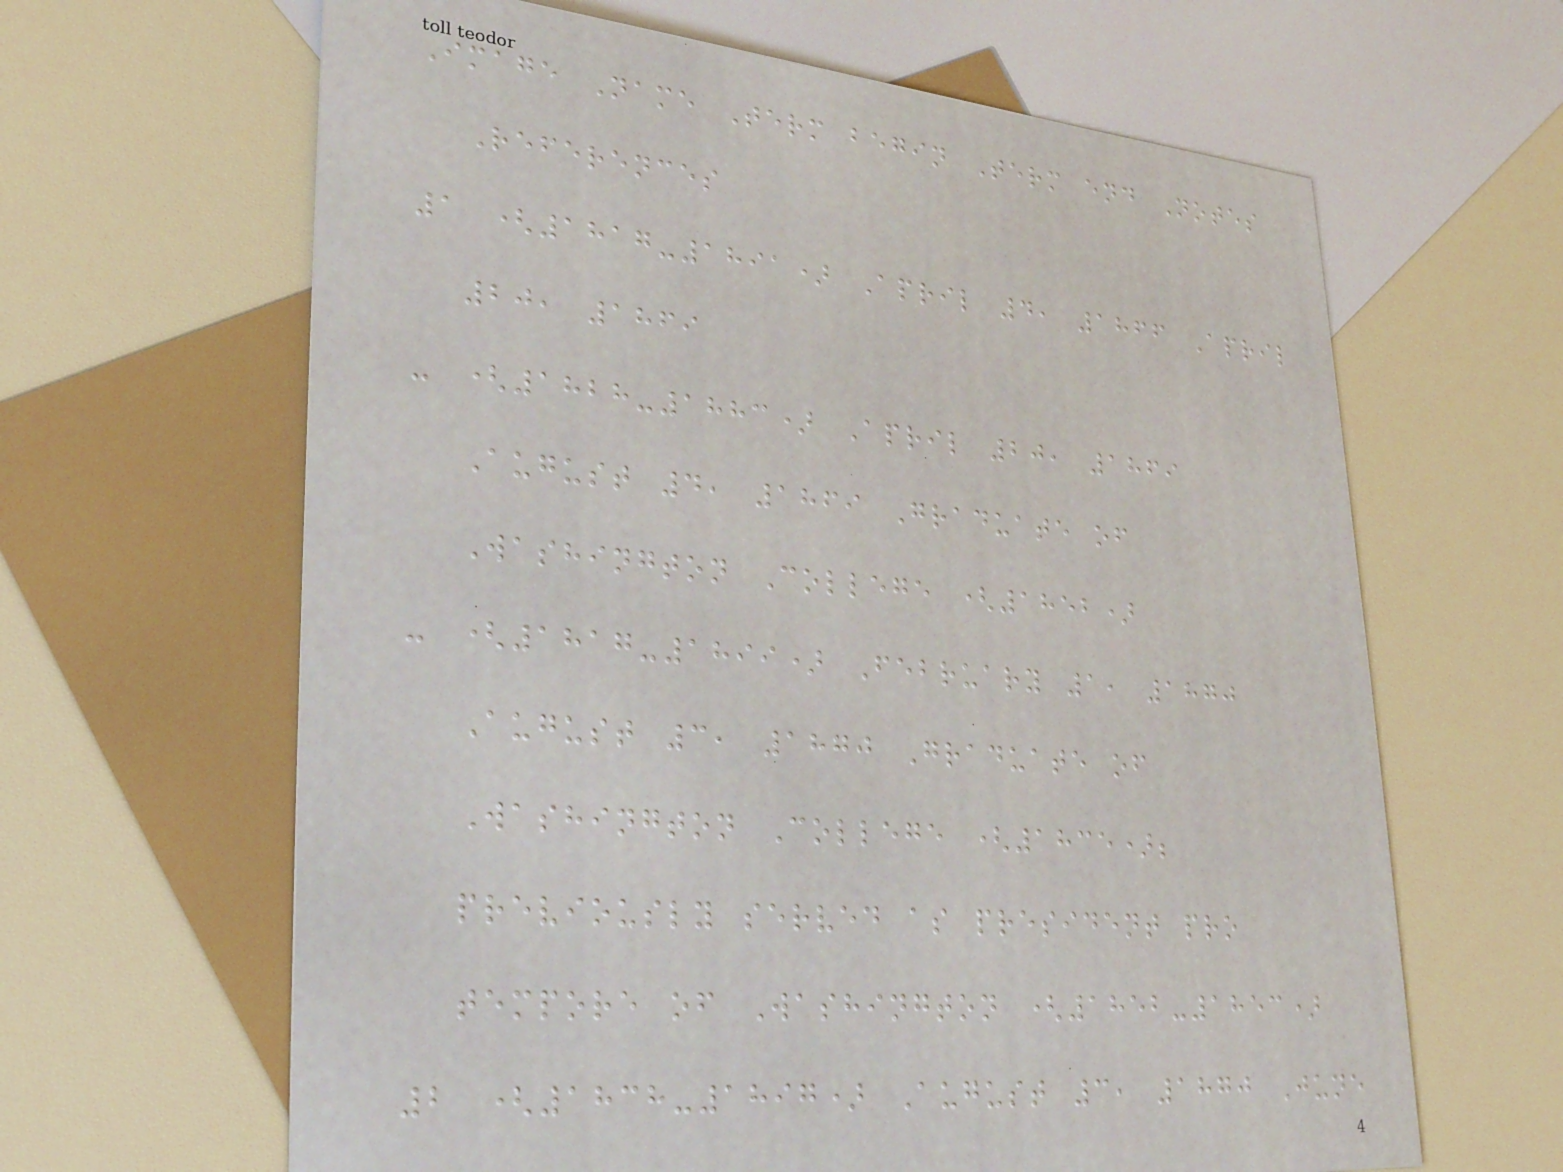Image Name Term begin Term end Notes
References
1 (1817-1891) April 4, 1866 April
20, 1869
- (1828-1883) April 20, 1869
August 4, 1869 Graduate of
Washington College (1852)
- (1817-1899) February 1, 1870
August 3, 1870 Graduate of
Washington College (1835);
previously served as president pro
tempore of Washington (1852-1853)
2 (1838-1897) August 3, 1870 June
